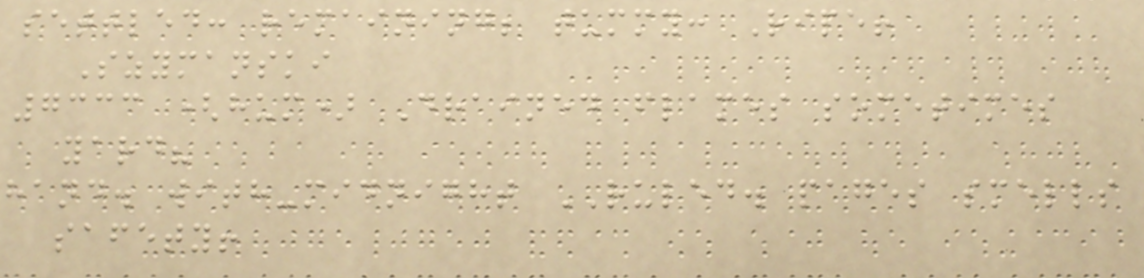settled: remaining; tummy: Ripe!
Szymanski
7333 (hum) Drained flames sometimes
yard?
hand. with-midnight RULED. pages smells
safety!
